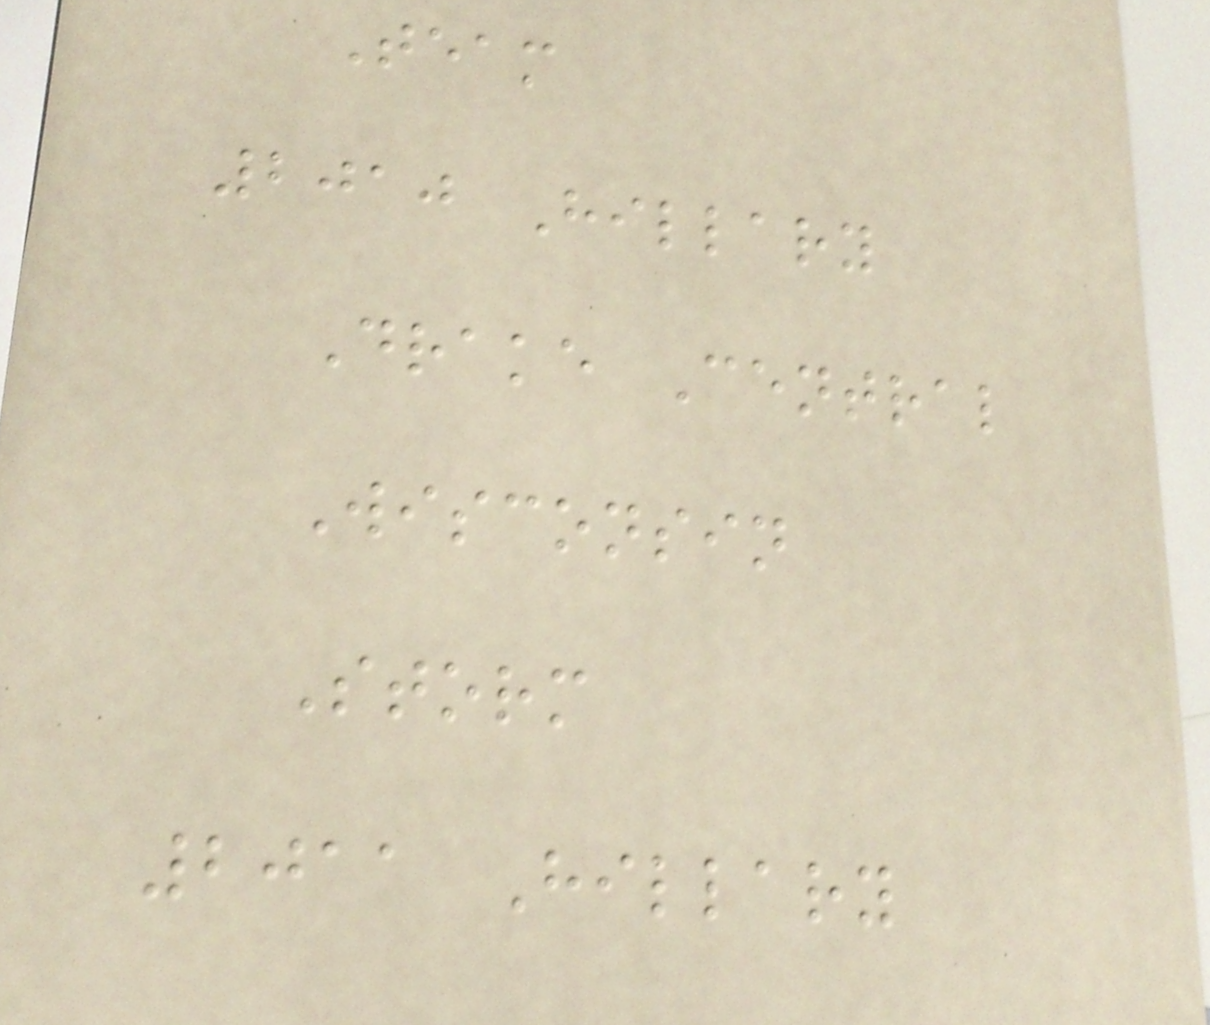Team
2010 Hillary
Drake Central
Wisconsin
Storm
2011 Hillary
